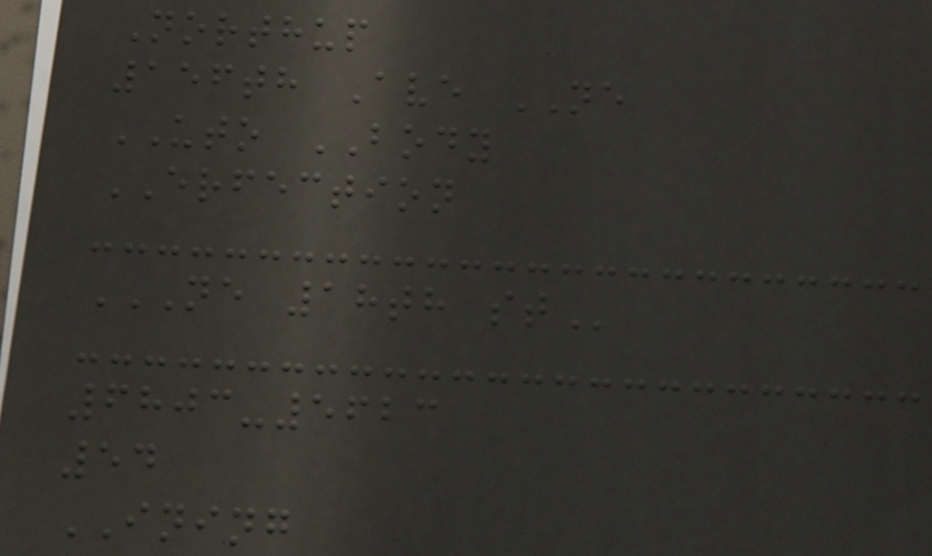Northup
156th Ave NE
UTO BODY
ERFECTION
NE 18TH ST
6803-5623
54
INING
